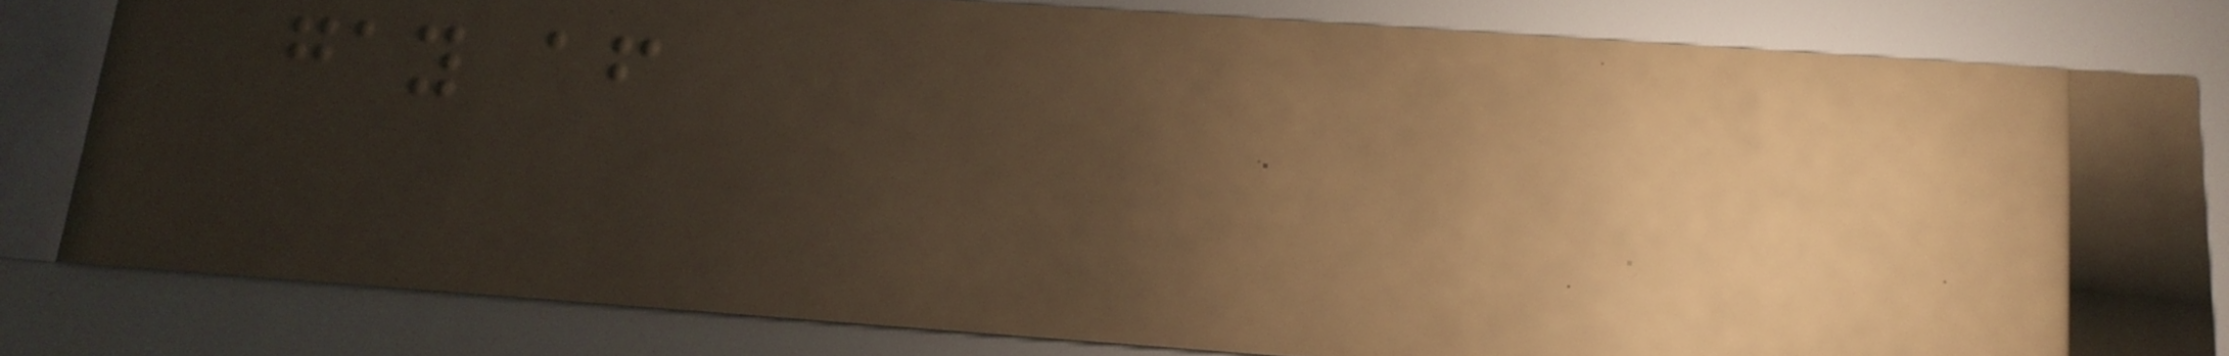gay af
